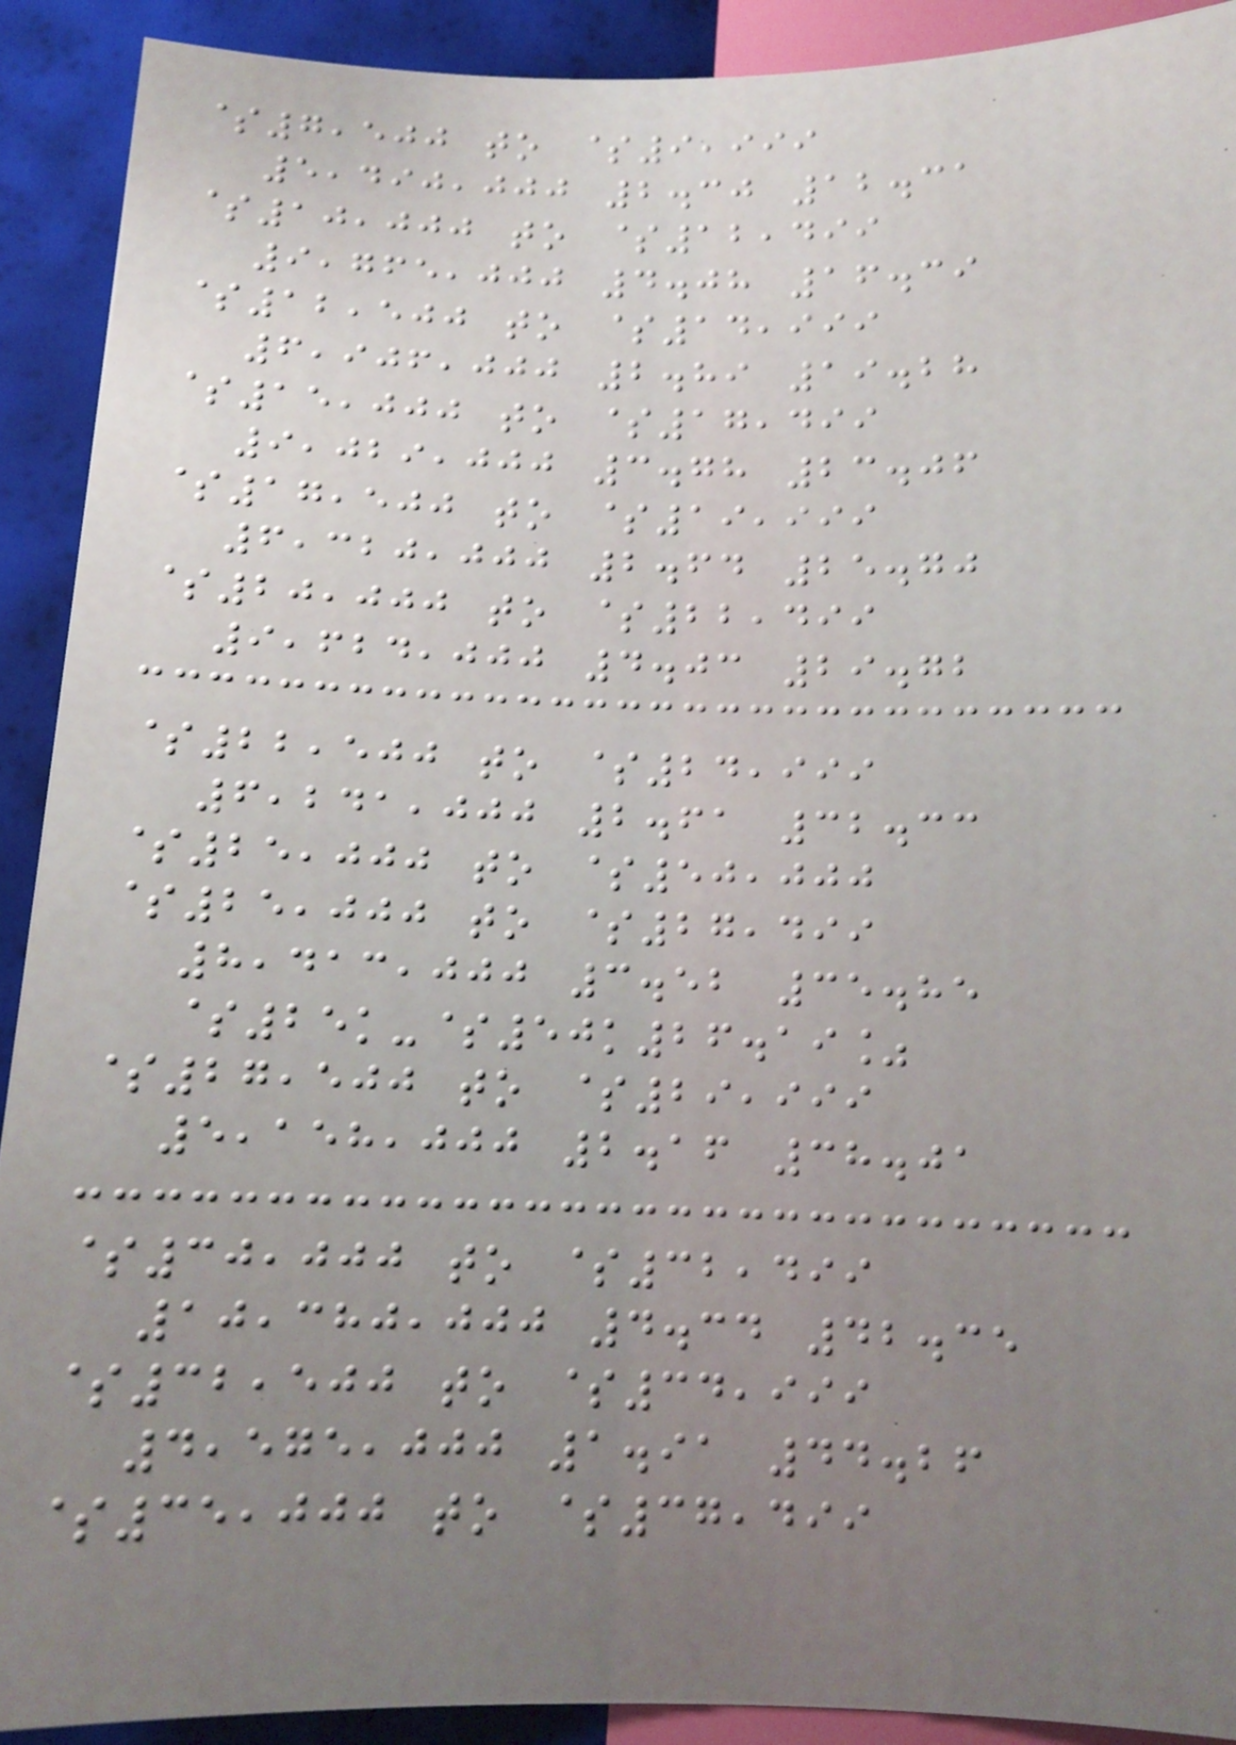$7,500 to $9,999
5,490,000 2.30 12.31
$10,000 to $12,499
9,765,000 4.08 16.39
$12,500 to $14,999
6,906,000 2.89 19.28
$15,000 to $17,499
9,029,000 3.78 23.06
$17,500 to $19,999
6,320,000 2.64 25.70
$20,000 to $22,499
9,624,000 4.03 29.72
$22,500 to $24,999
6,241,000 2.61 32.33
$25,000 to $50,000
$25,000 to $27,499
8,413,000 3.52 35.85
$25k-$50k26.19%
$27,500 to $29,999
5,158,000 2.16 38.01
$30,000 to $32,499
10,380,000 4.34 42.35
$32,500 to $34,999
4,575,000 1.91 44.26
$35,000 to $37,499
